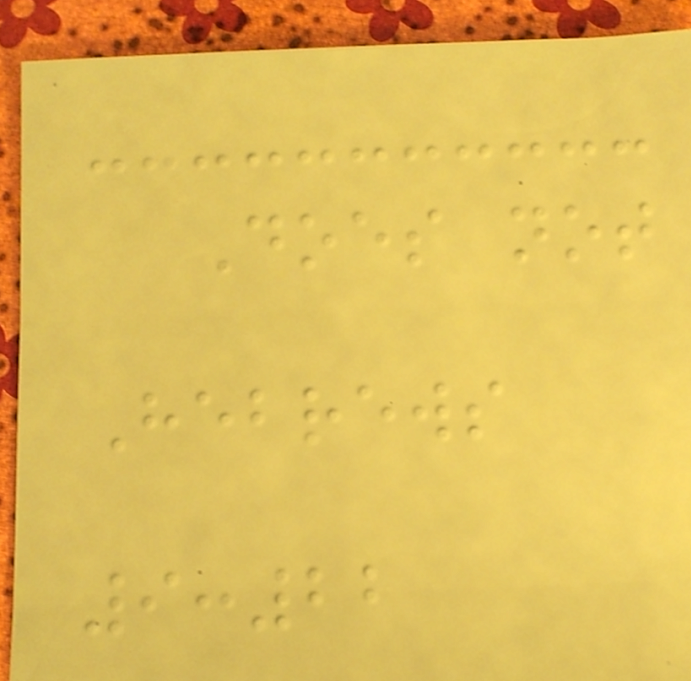Does not
Hebrews
9:22
